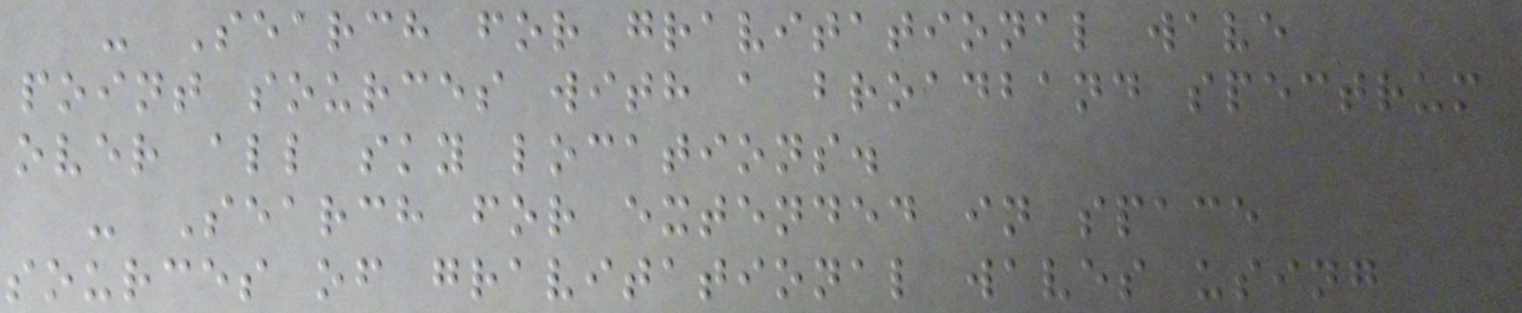- Search for gravitational wave
point sources with a broadband spectrum
over all sky locations.
- Search for extended in space
sources of gravitational waves using
